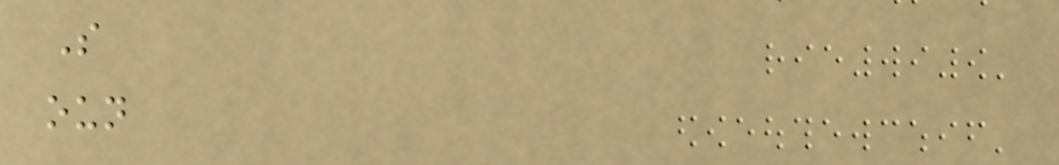S
oun
